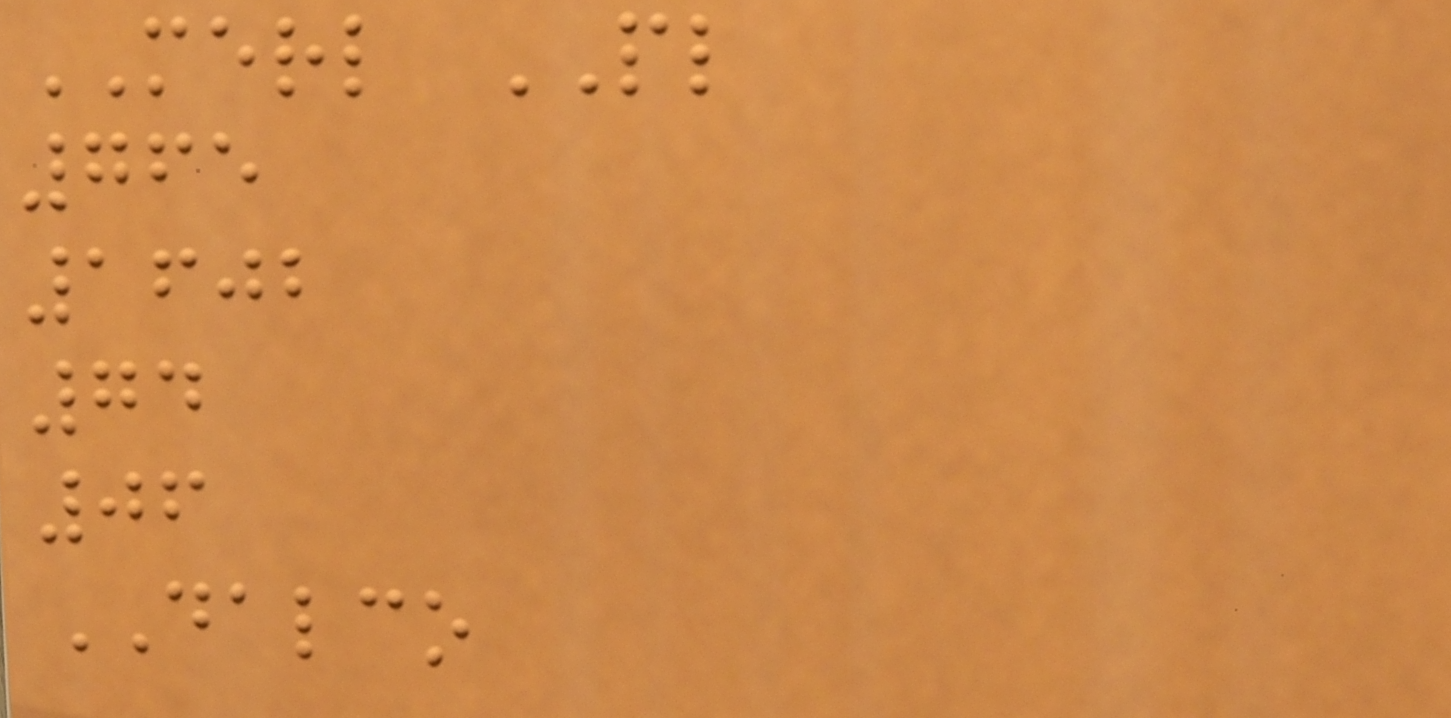MERL PL
765
1602
74
06
DALCO
